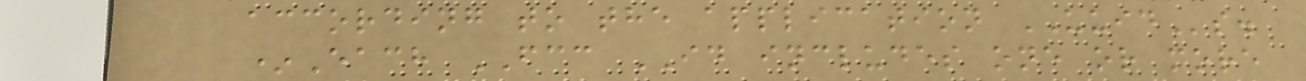according to the application UUIDs.
*Each FCC ID includes one or more
